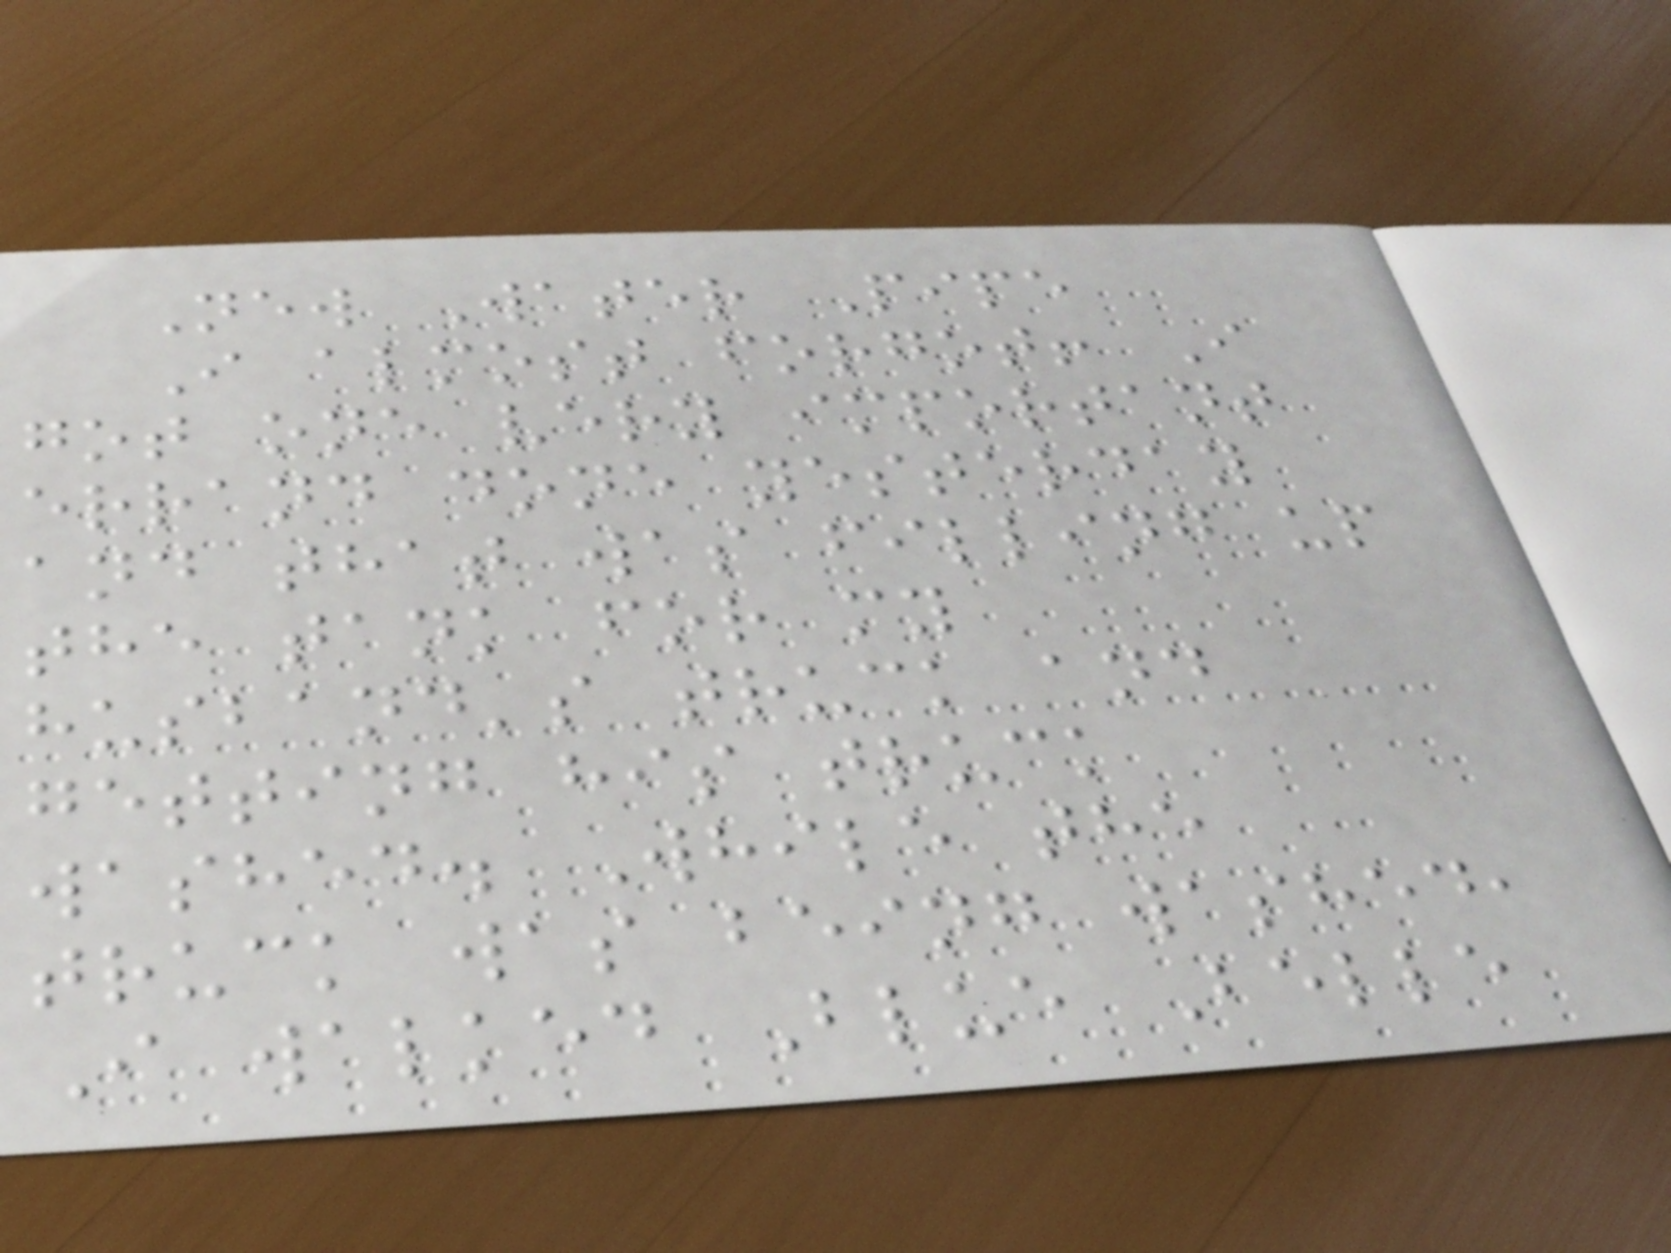New Water Pipe
I almost forgot! I
got one very important
errand done yesterday
and that was filling up
the tank for my
husband's truck and
getting his truck
washed. While the
truck was being washed,
I walked Blue Belle
